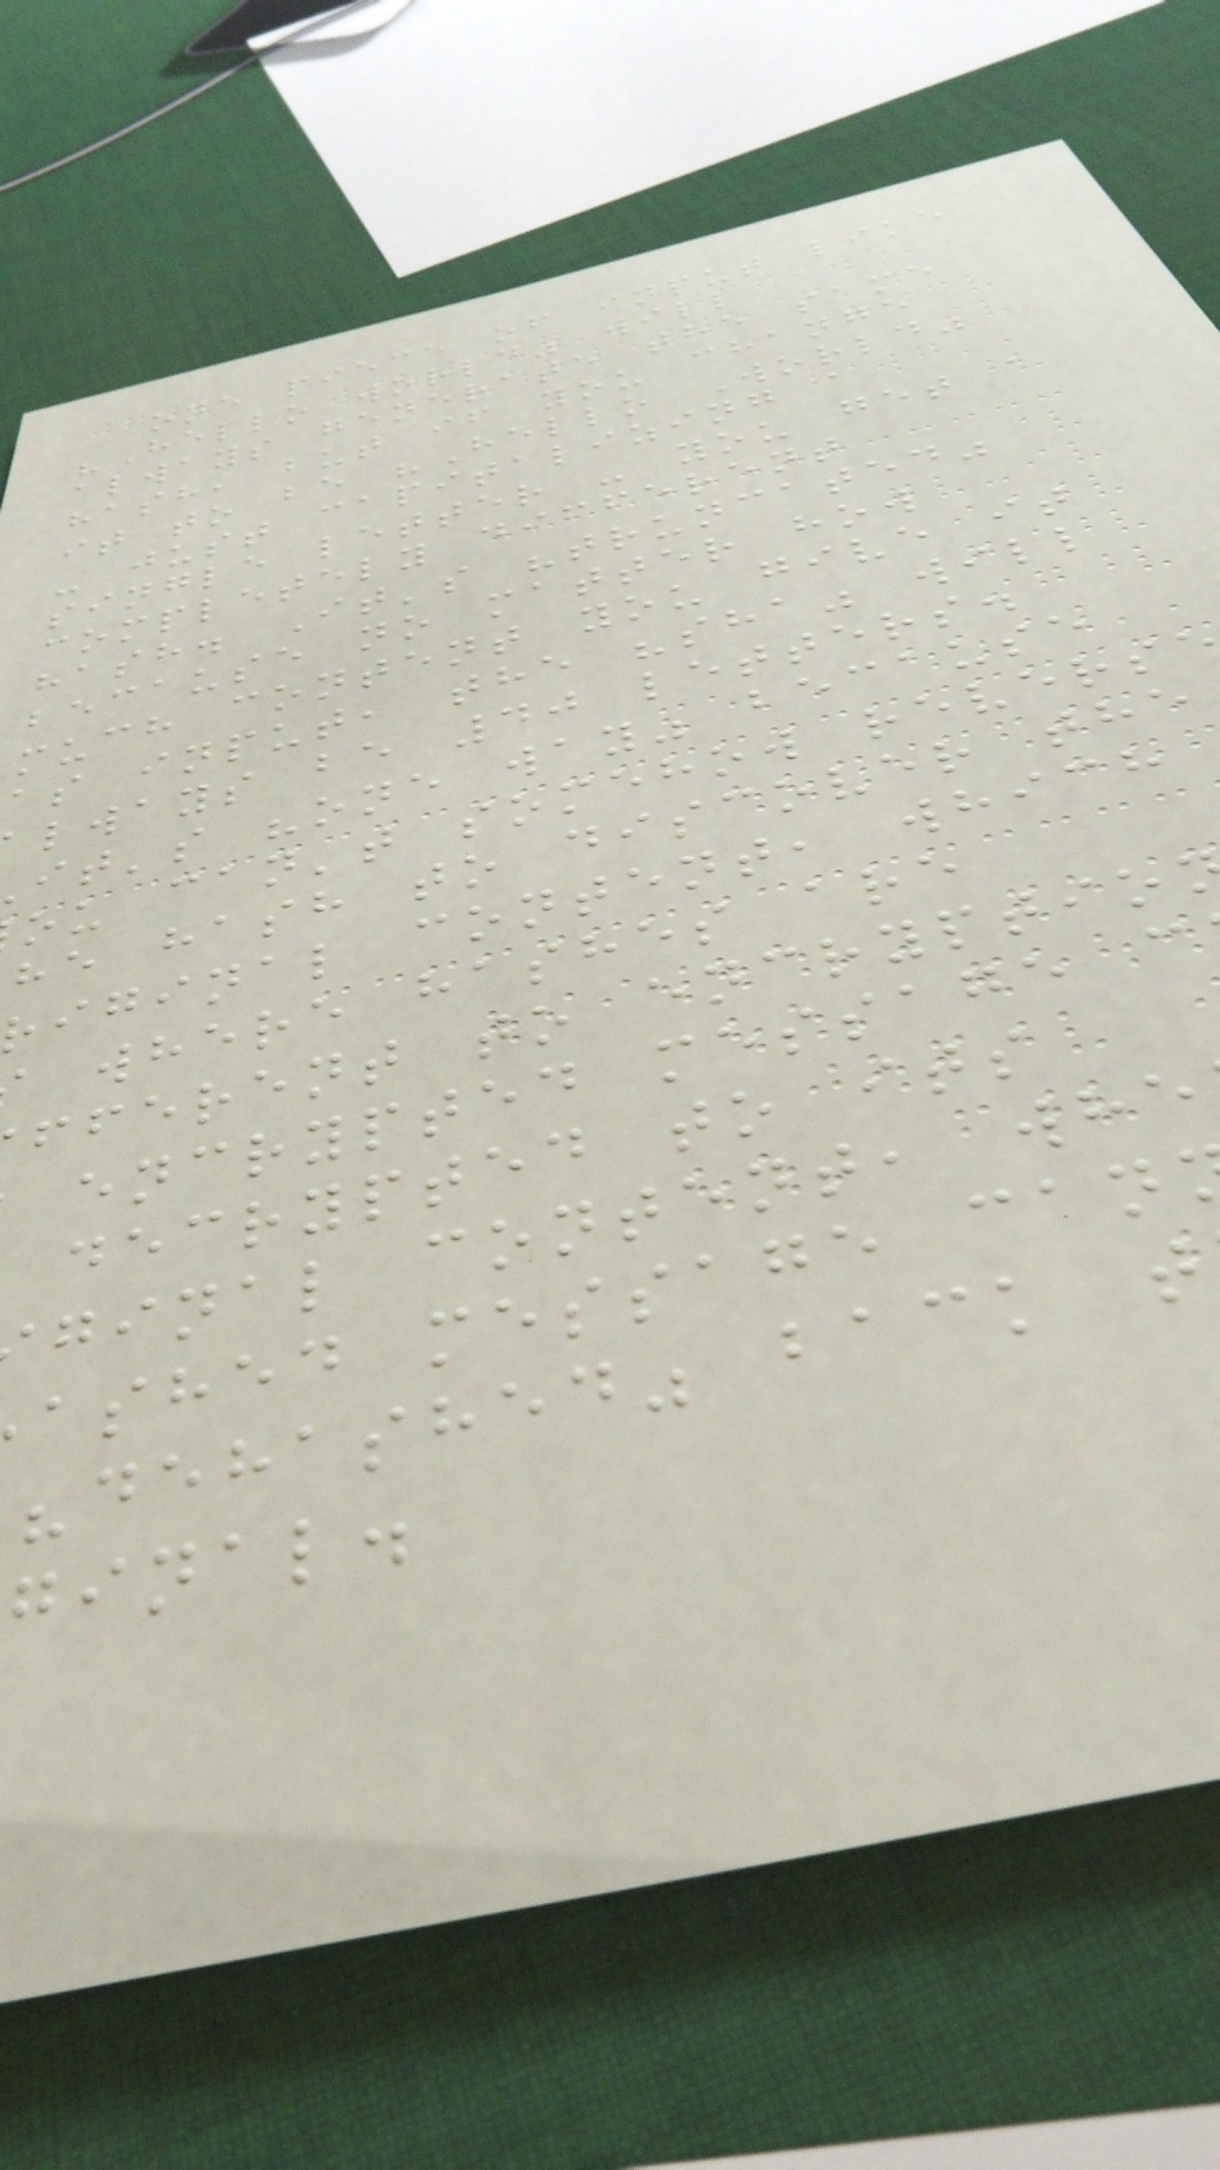one piece of input like
"Hello world" will
always generate the same
hash, but if you change
it to be "Hello World"
- just capitalizing a
single letter - you get a
completely different
hash. It's "truncated"
because no matter how
much content you give it
as input, the "sha" will
lways be 40 letters.
it's "one way" because
ou can't somehow revers
he hash to discover the
riginal content, which
where hashes are
fferent to encryptio
encrypted message c
decrypted to its
ginal content, whe
ashed message can
"dehashed" back t
ginal.
